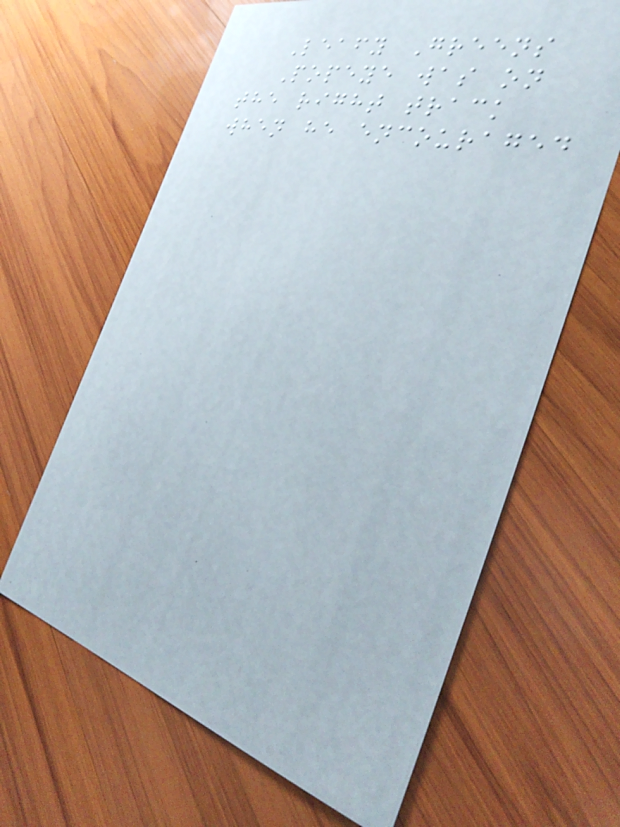Leafy Greens
Popeye was on
the right track
when he encouraged
